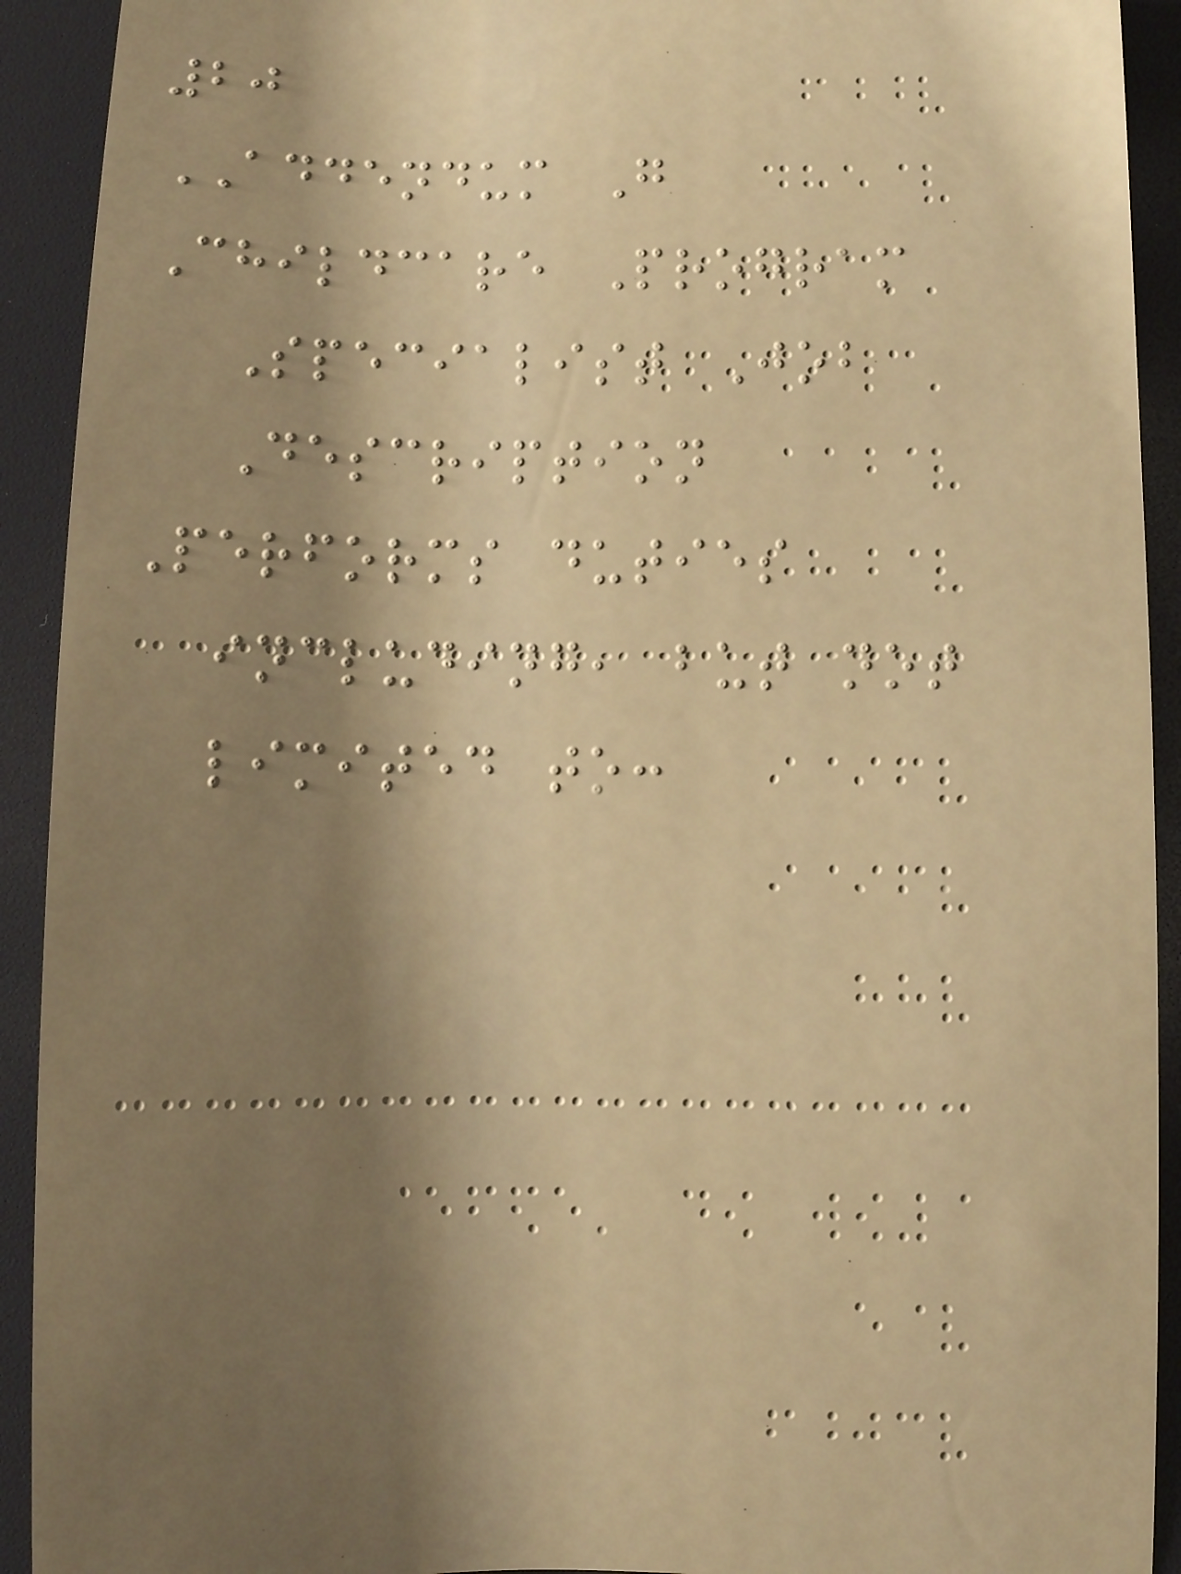20
ADDENDUM G
Childcare Program
Specialist Job
Description
Performs duties
including, but not
limited to:
